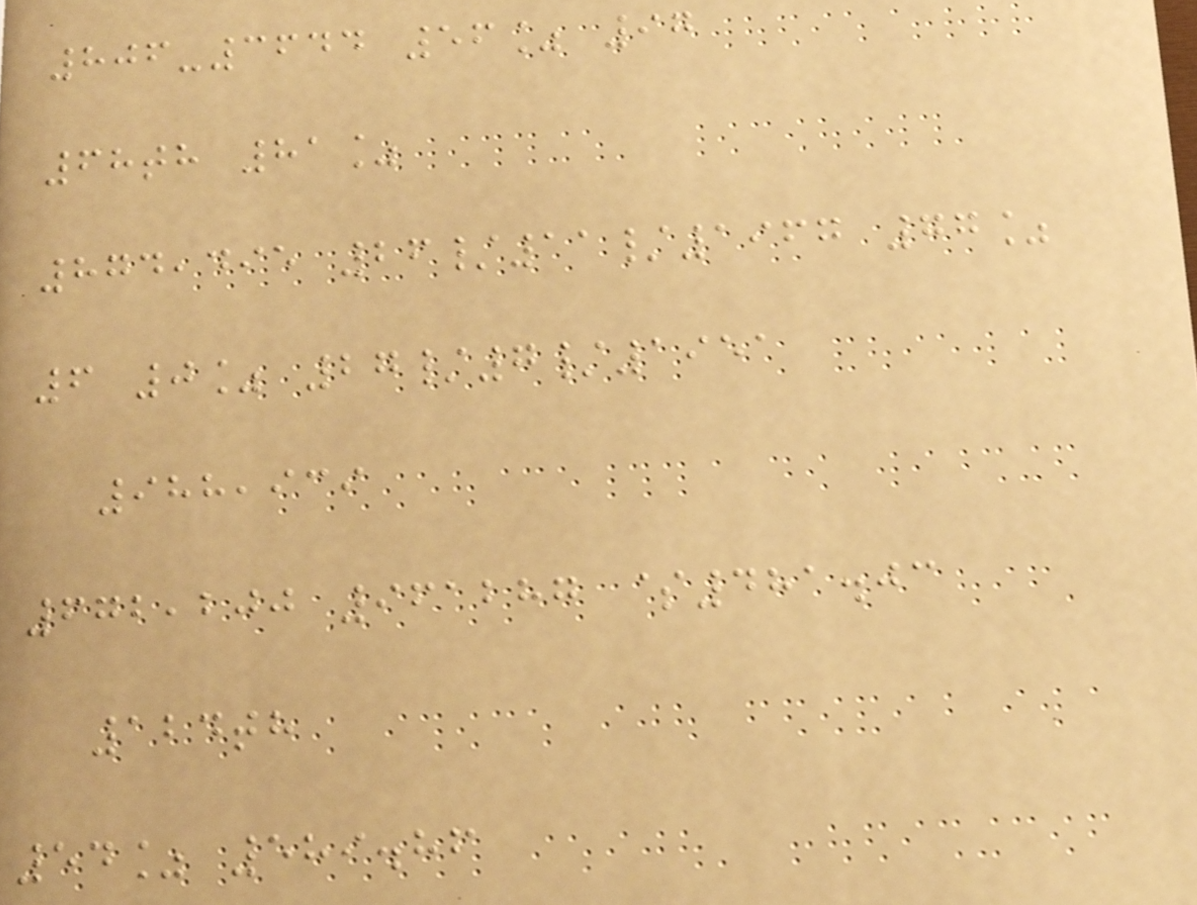806-3644 56% 97
68th 81%
874,495 26/11/1967 77%
6 0% 27/7/1951
988,939
672,200 961287 $481.03
124th
54% 589.86
